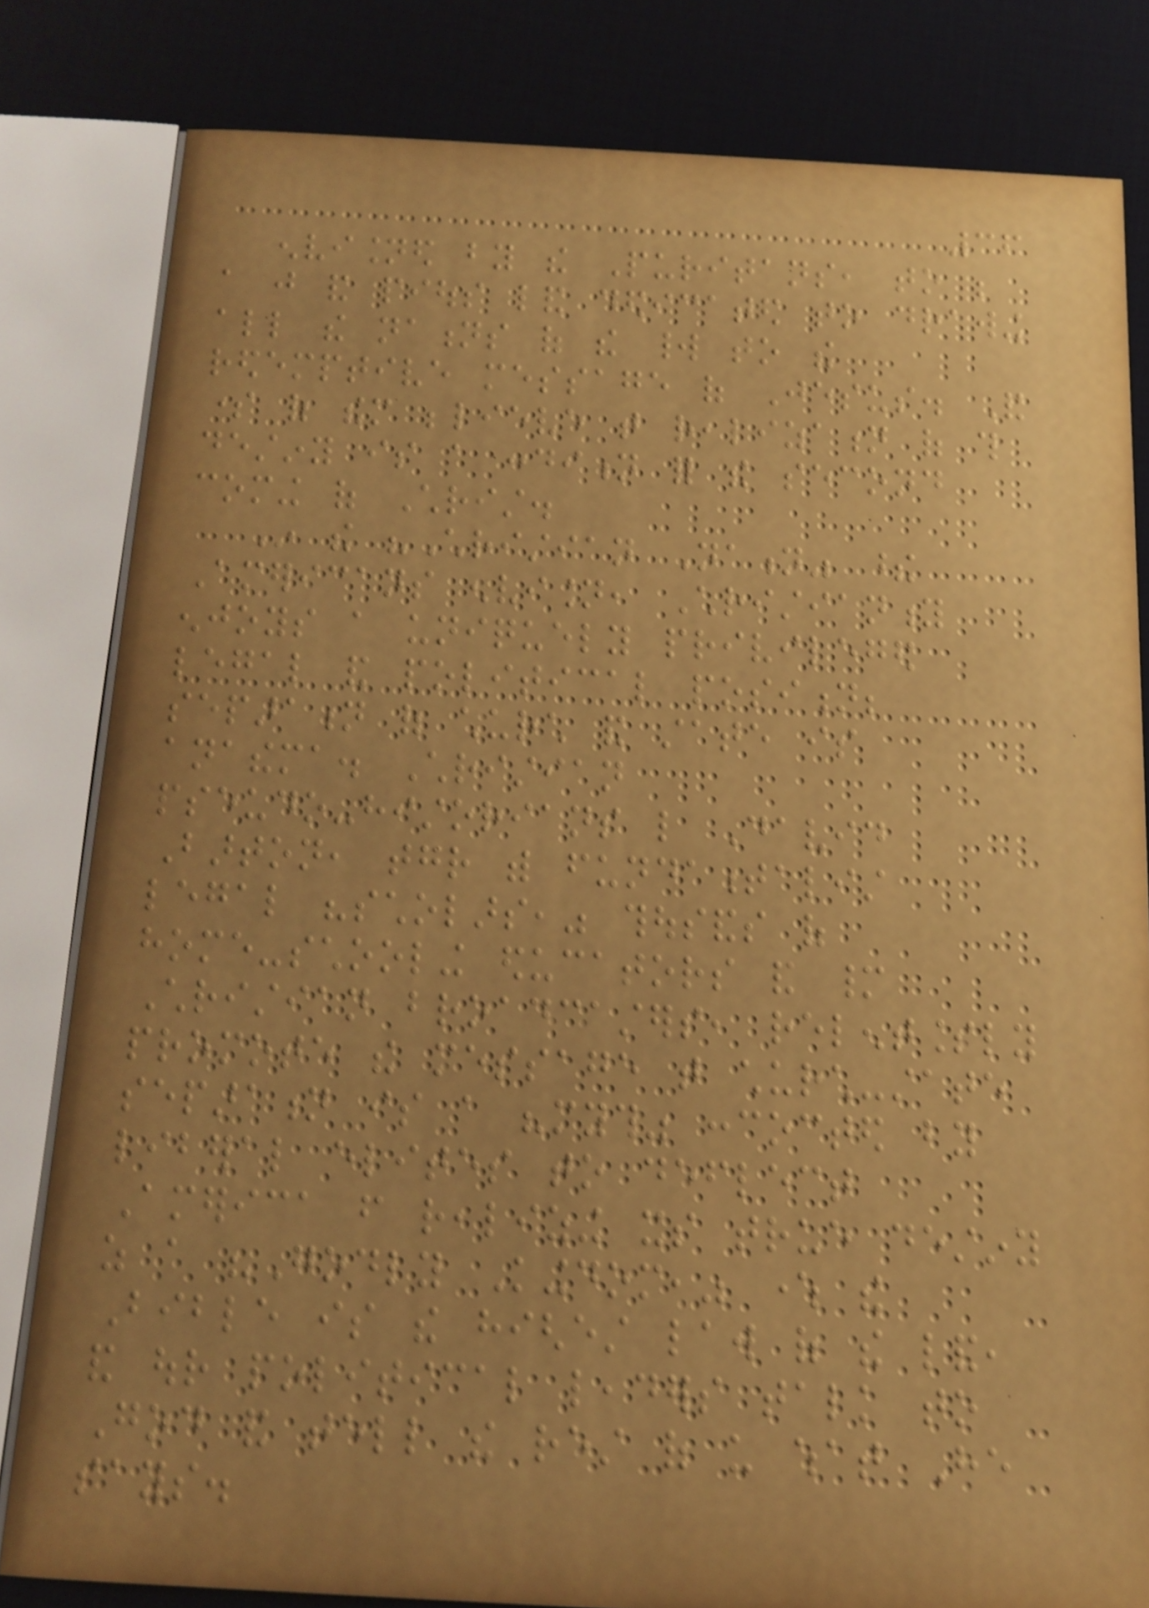36
envisioned by the Puritans, to be
a just and pious land dedicated to drawing
all the nations of the world to the
redemptive message of Jesus. And
some of them believe that realization of this
destiny is a condition for the second
coming of Christ.
In the "Christian Nation" these
Americans envision, Christianity
enjoys a uniquely privileged
legal and political position;
separation of church and state is
anathema. Christian
pseudo-historians like David
Barton, together with fundamentalist
legal "scholars," thousands of
home-schooling educators and many
Christian broadcasters, relentlessly
promote the message that church-state
separation is a "myth" concocted by
liberal elites to deflect
America from realizing its true destiny
as a "Godly Kingdom," where the
Bible is the highest law of the land,
and our political leaders talk to
God and tell the rest of us what He
says.
